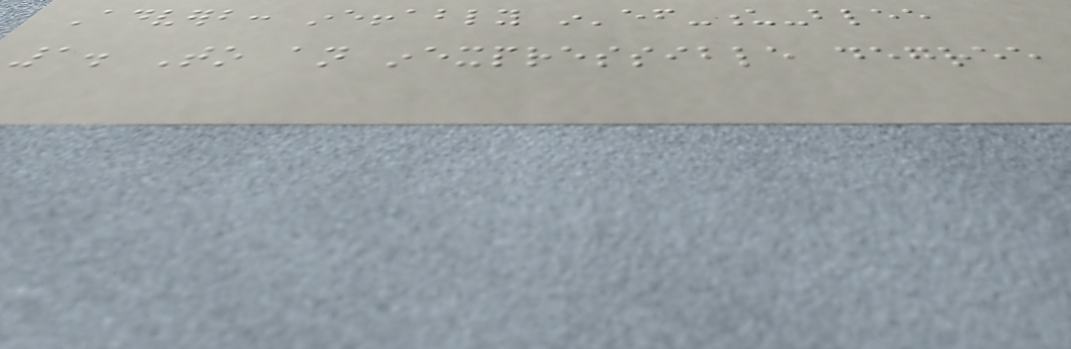Adverb: ineffably in'ef-u-blee
1. To an inexpressible degree
